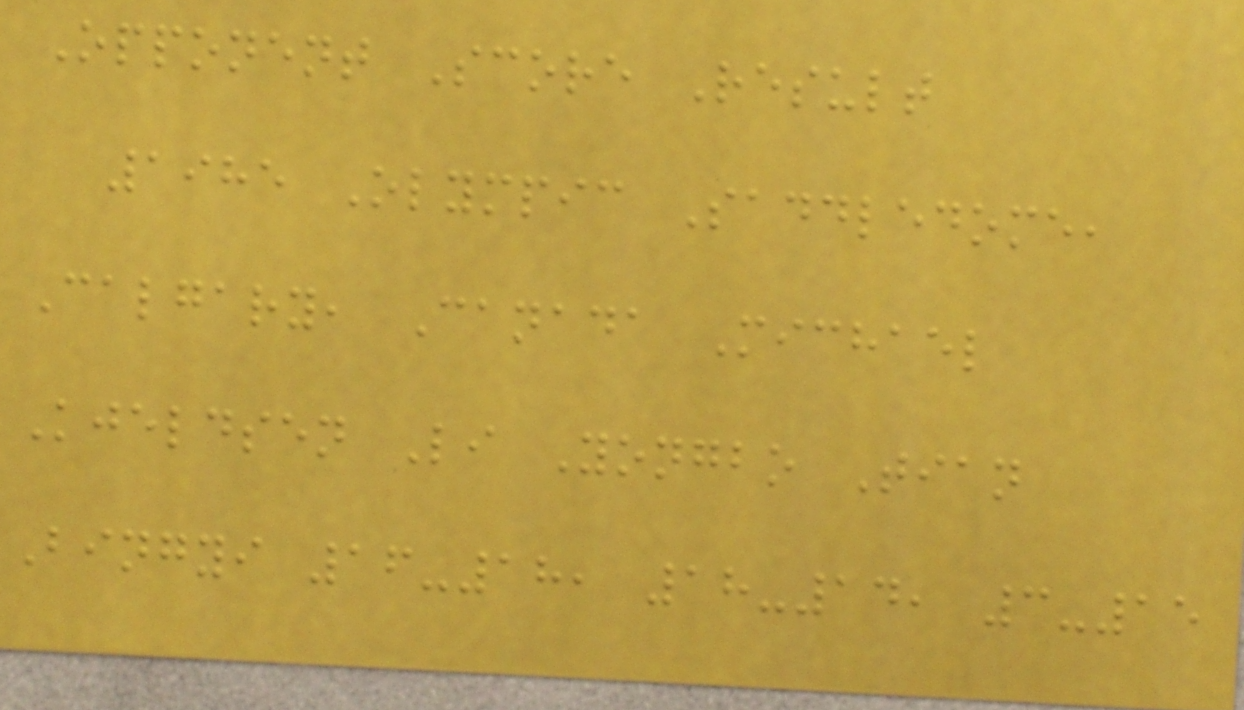Opponent Score Result
1985 Olympic Saddledome,
Calgary, Canada Michael
Kjeldsen Li Yongbo Tian
Bingyi 16-18, 18-14, 3-15
